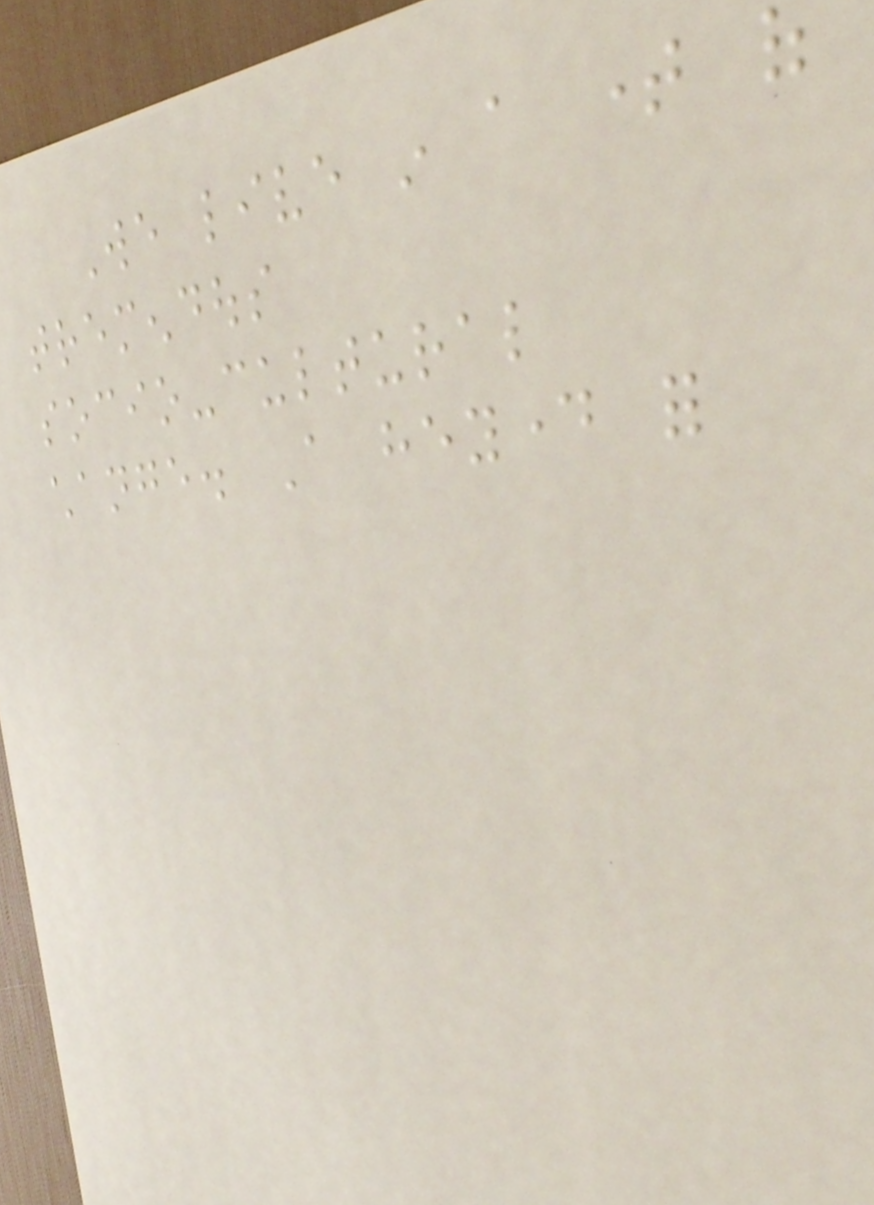We live in a time of
tremendous
socio-cultural
change. A heyday for
